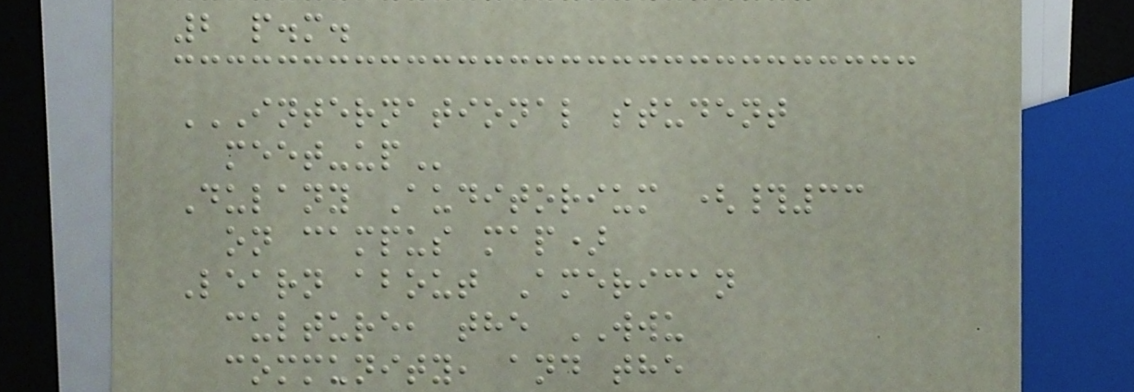2 p.m.
INTERNATIONAL STUDENT
MEET-UP
Dulany Auditorium (#33
on campus map)
Learn about American
culture, the WWU
community, and the
